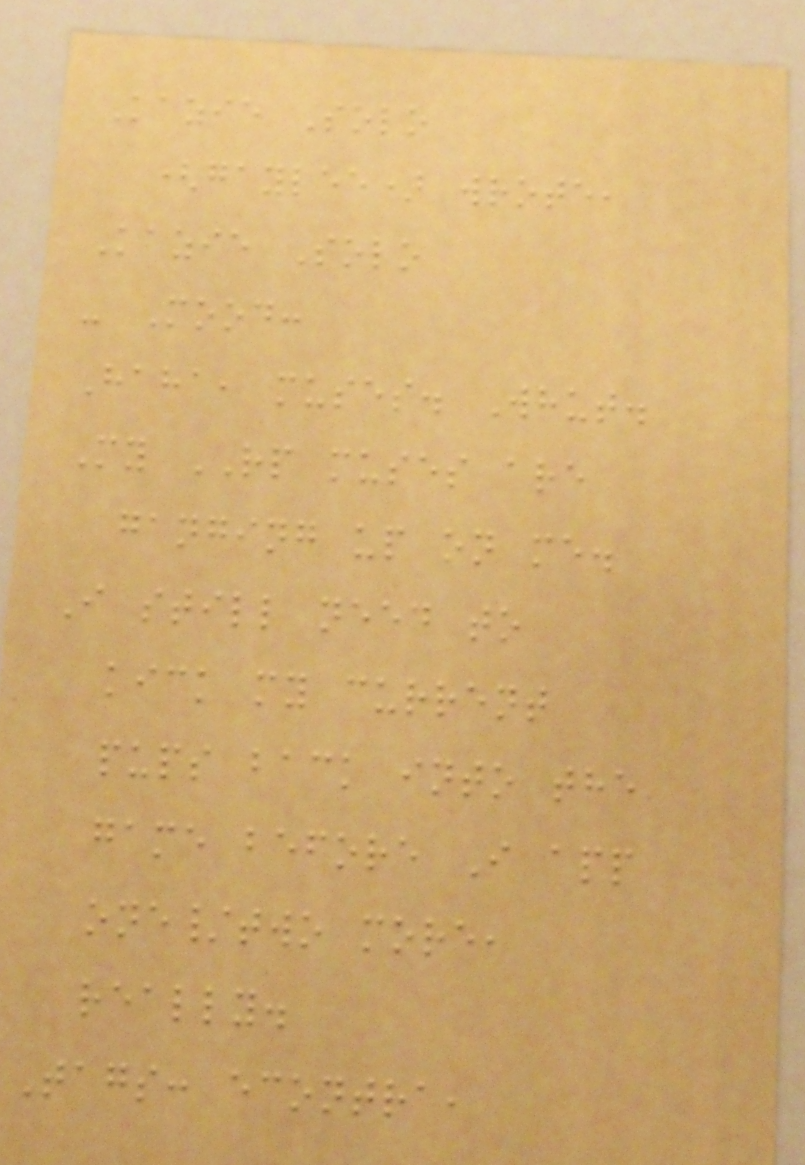Kazie Solo
(gaylee) wrote,
Kazie Solo
- Mood:
Haha, muses. Whut.
My RP muses are
ganging up on me.
I still need to
kick my current
pups back into the
game before I app
one/two more,
really.
Tags: econtra,
